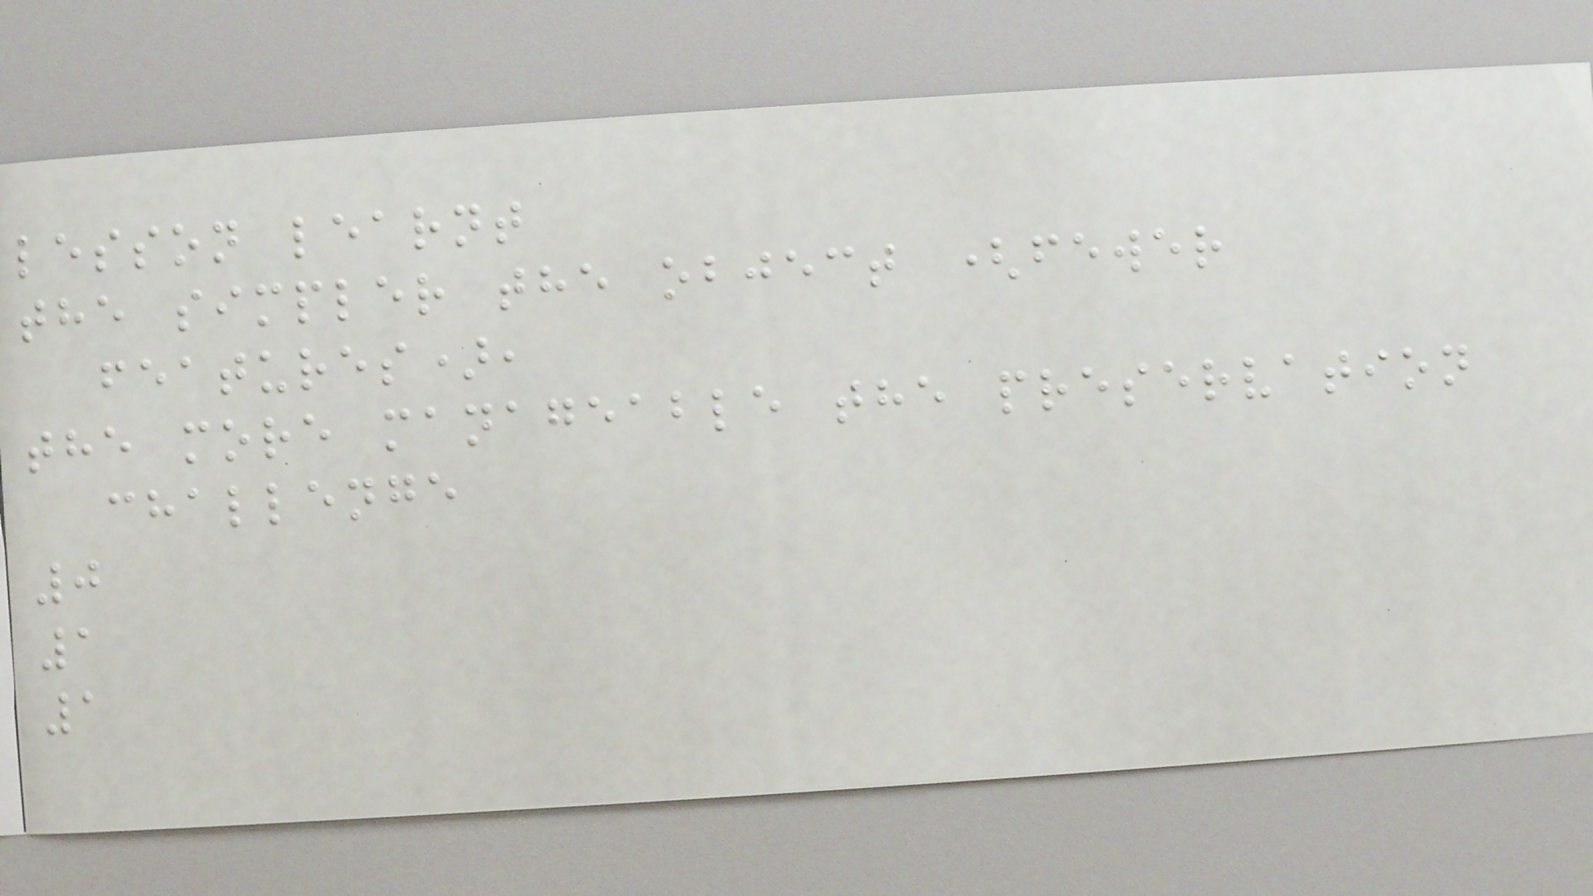lesson learnt
the simpler the object (fewer
features),
the more manageable the preservation
challenge
0
1
1
